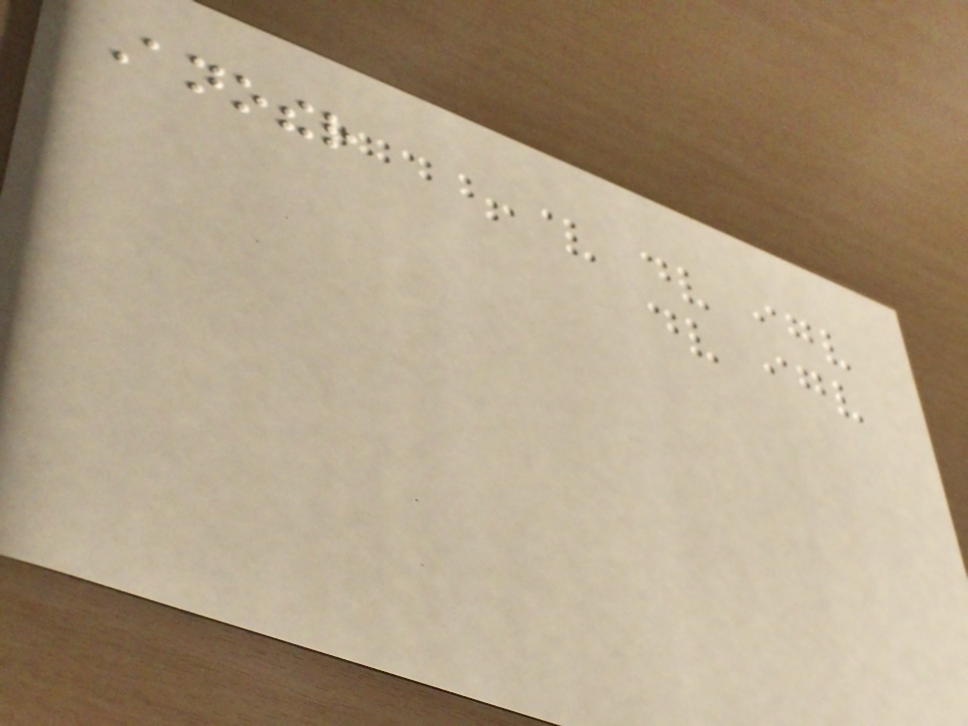Another
